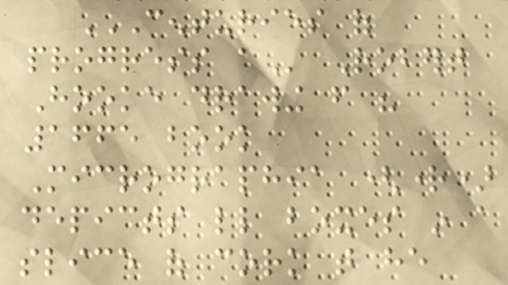CENTURIES OF
PROGRESS A Robert
Hooke drawing from his
1665 book
Micrographia (right)
depicts little boxes in a
slice of cork that he
